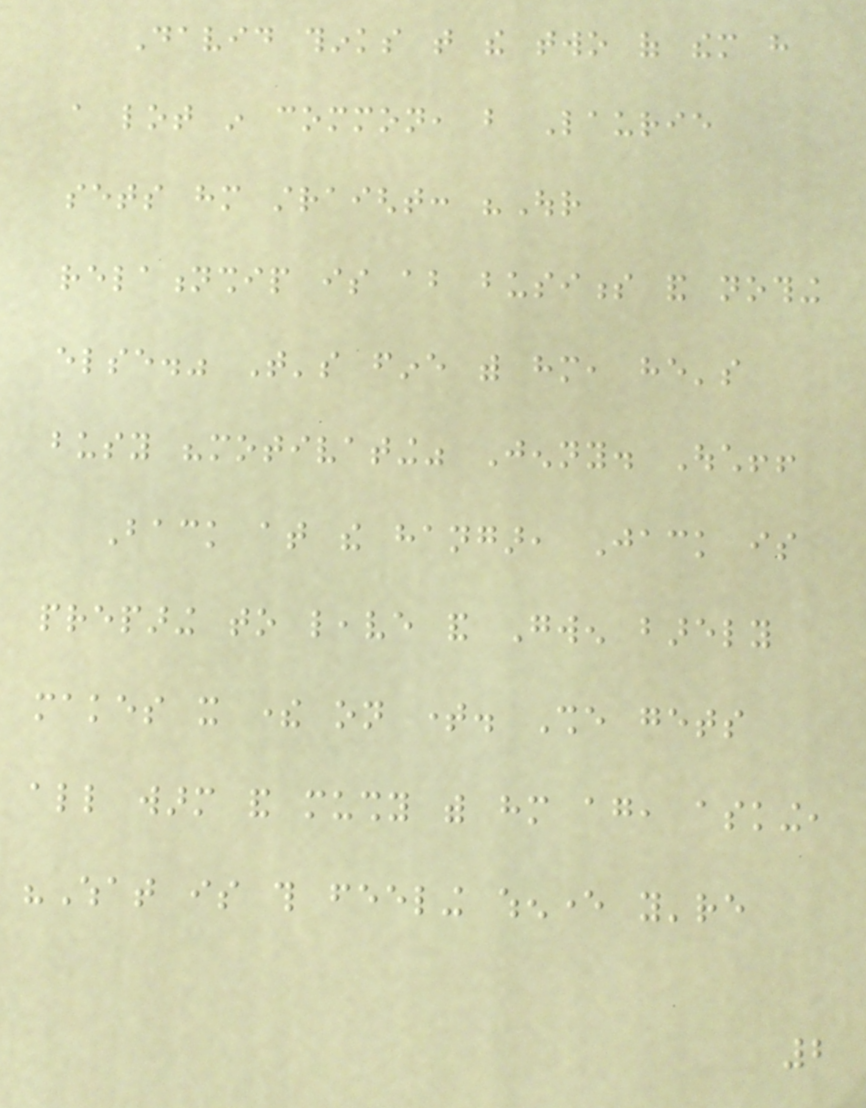David thinks that the two of them have
a lot in common, but Laurie
sets him straight: "Our
relationship is about business and nothing
else." That's fine with him, he's
busy "motivating" Jenny. Ouch!!
Back at the hangar, Jack is
preparing to leave and Gwen barely
makes it there on time. She gets
all warm and mushy with him again, asking,
"What is this feeling whenever you're
2
